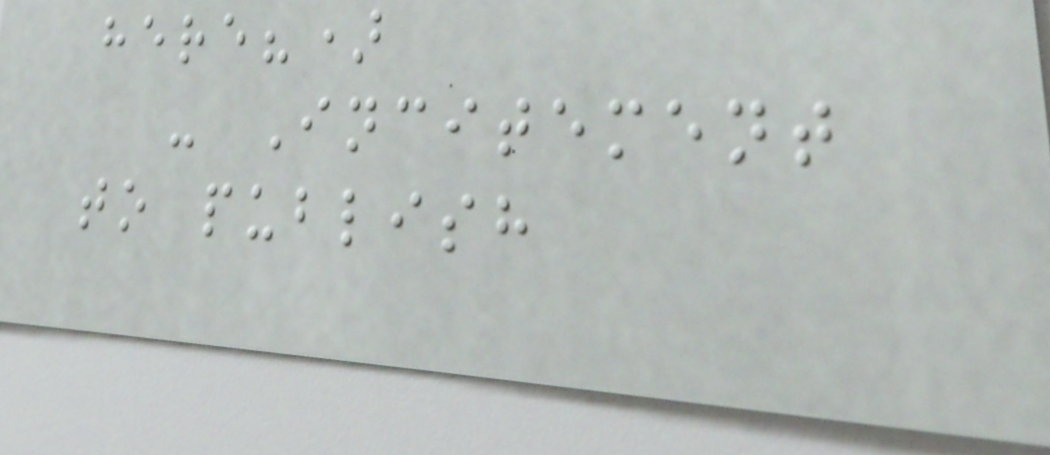here?)
- Incitement
to publish
